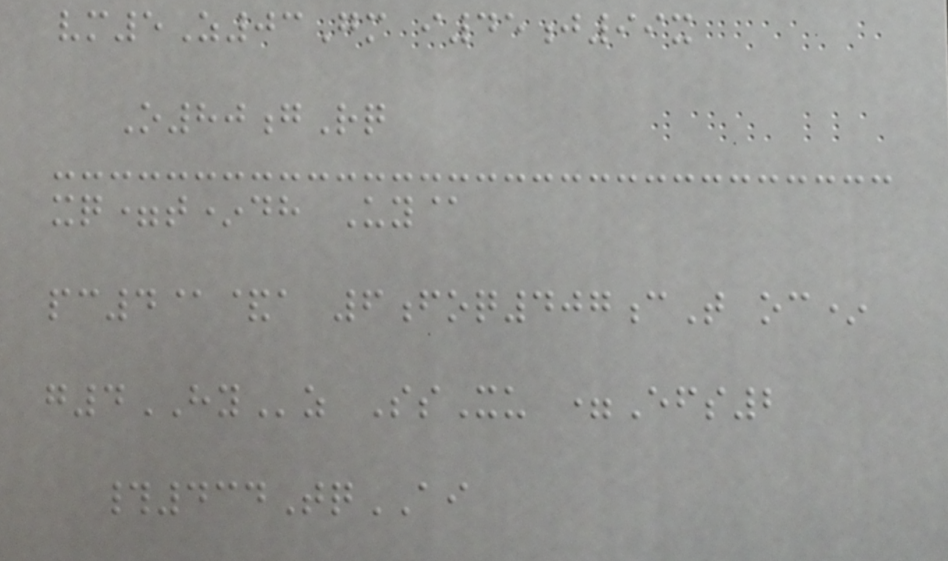vm5Z03Gm i45j99x
O80gRq
xq=t*dh Uy@
pc4@&a 6foq407cT oc*
g4HYz SsXu =Efs2
#434TqAI
